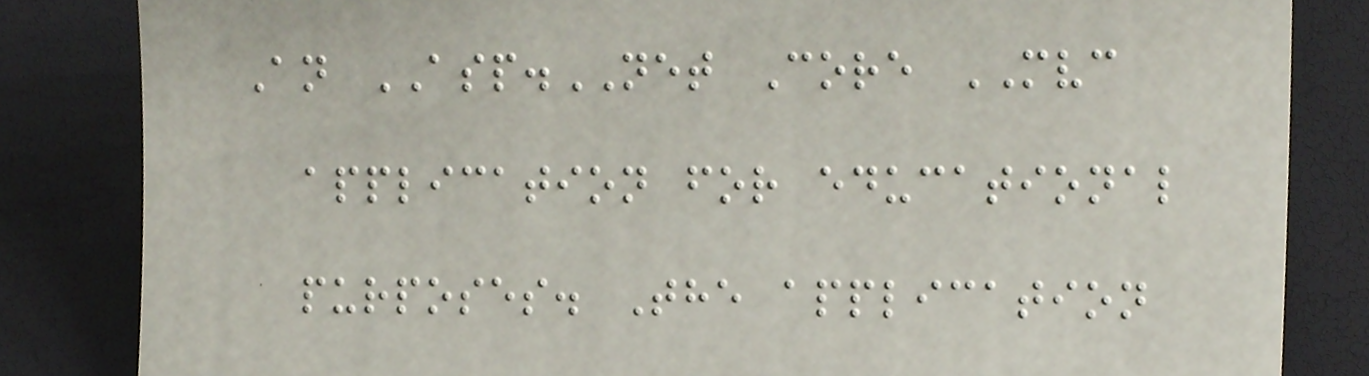An ASP.NET Core MVC
application for educational
purposes. The application
